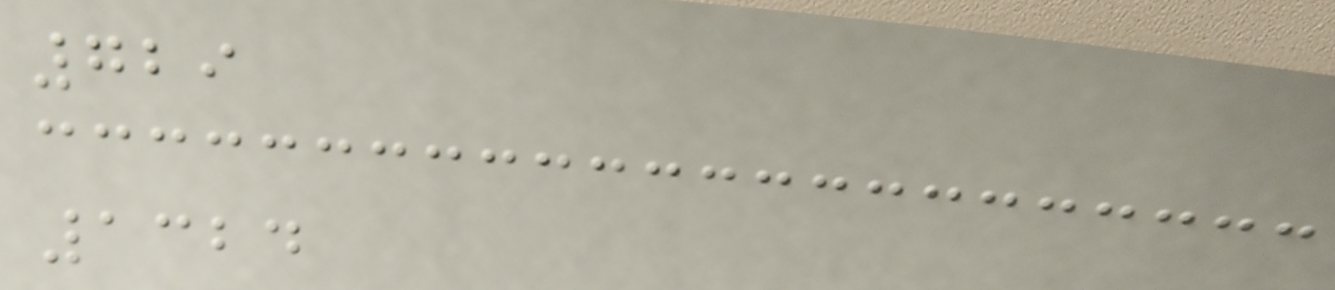729
1324
